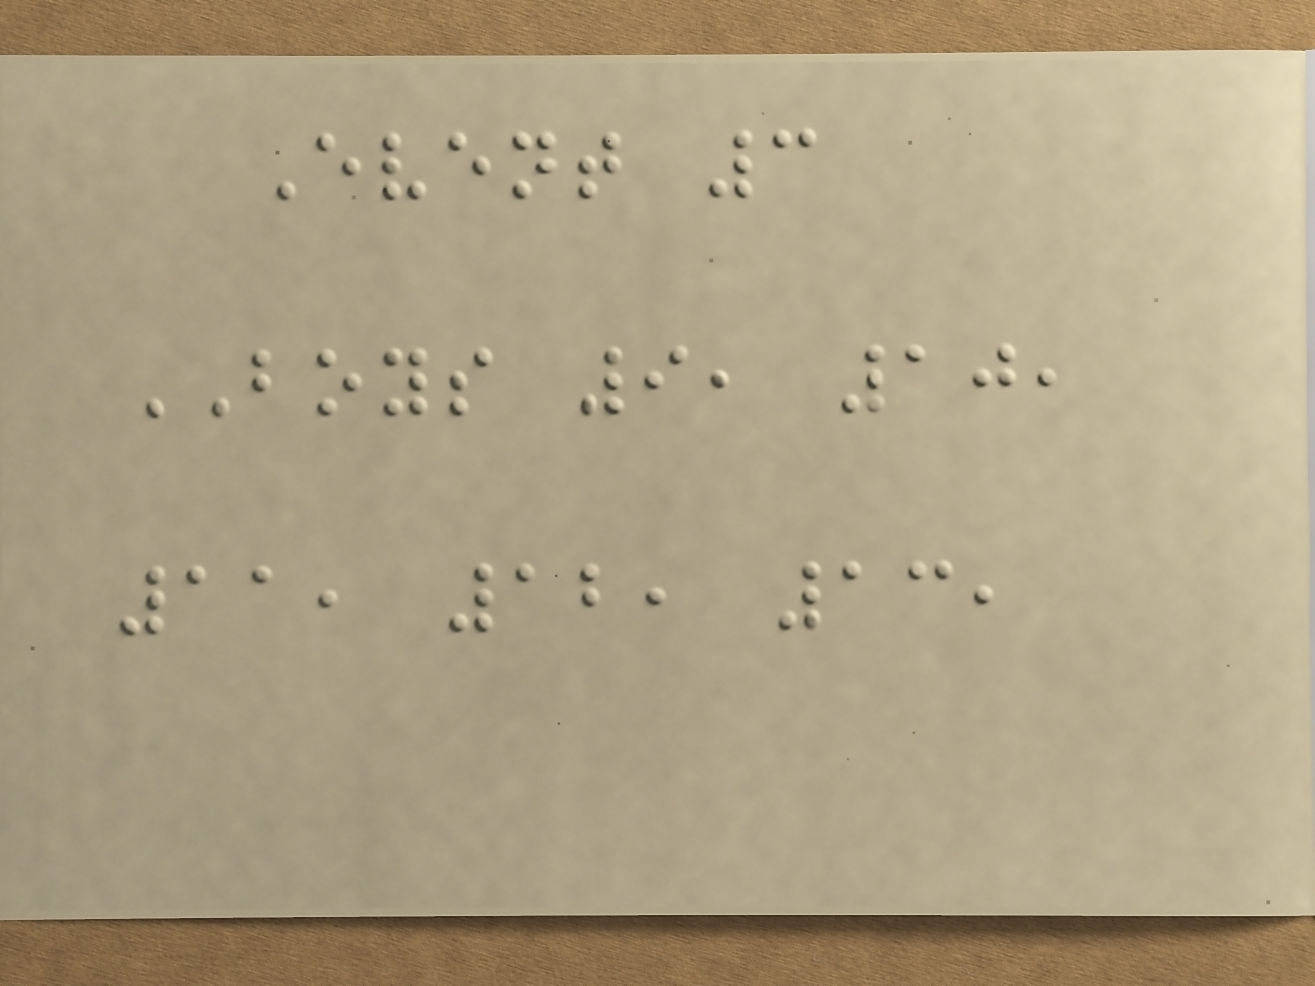Event 3
BOYS 9, 10,
11, 12, 13,
